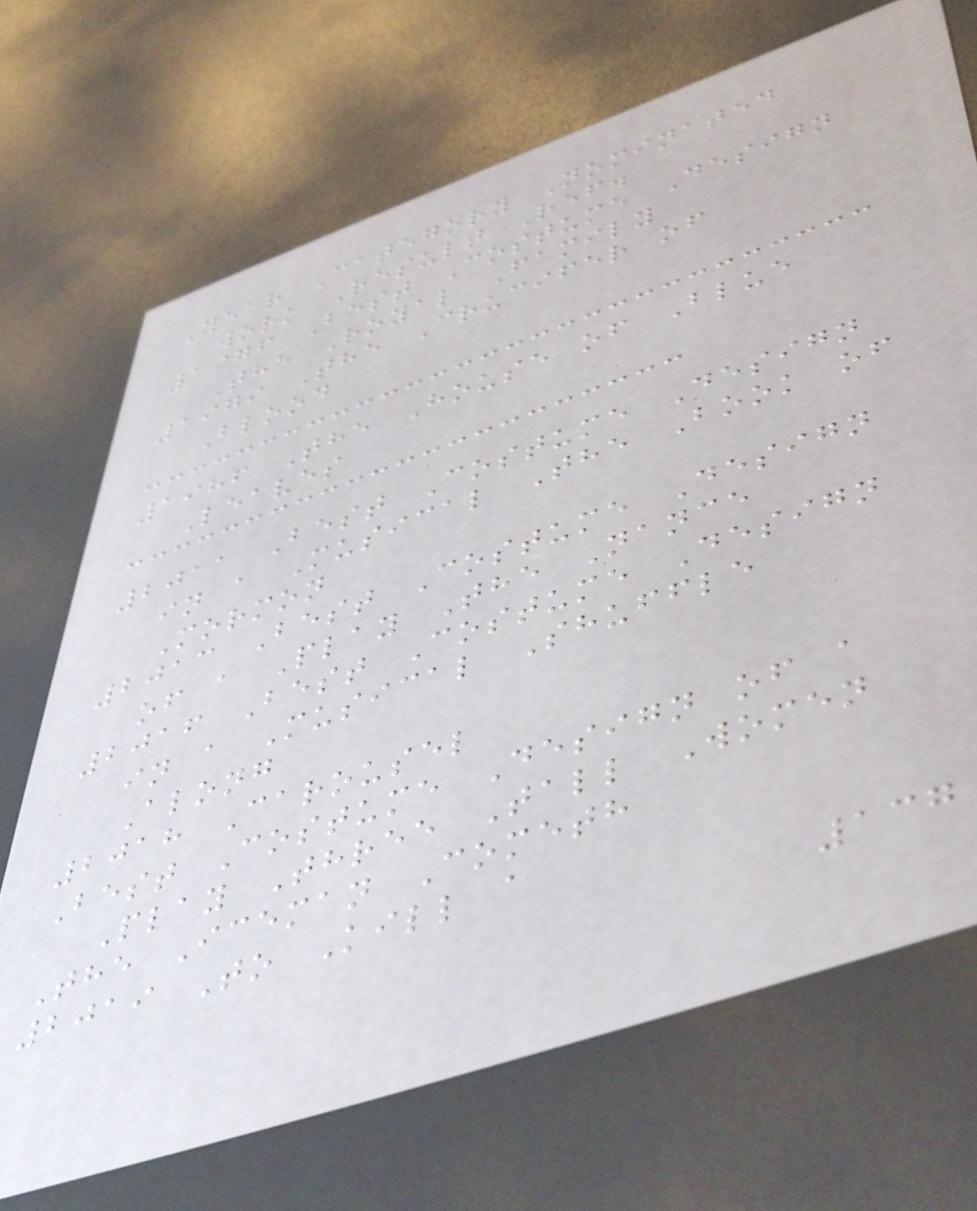Year Category Nominated
work Result Ref.
1976 Best Costume Design
The Royal Family
1979 The Crucifer of
Blood
1986 The House of Blue
Leaves
2011 Best Costume Design
in a Musical The Book of
Mormon
2013 Best Costume Design
of a Play The Nance
2016 Best Costume Design
in a Musical Shuffle
Along
2018 Carousel
Best Costume Design of a
Play Three Tall Women
The Iceman Cometh
2019 To Kill a
137
